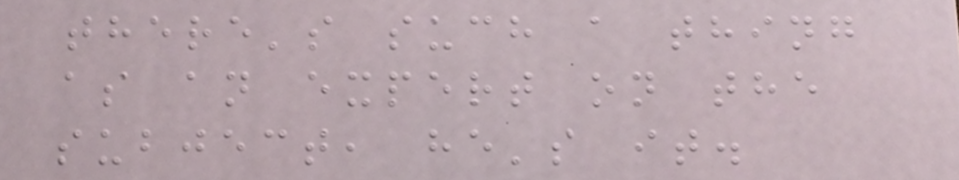there's such a thing
as an expert on the
subject, he's it.
